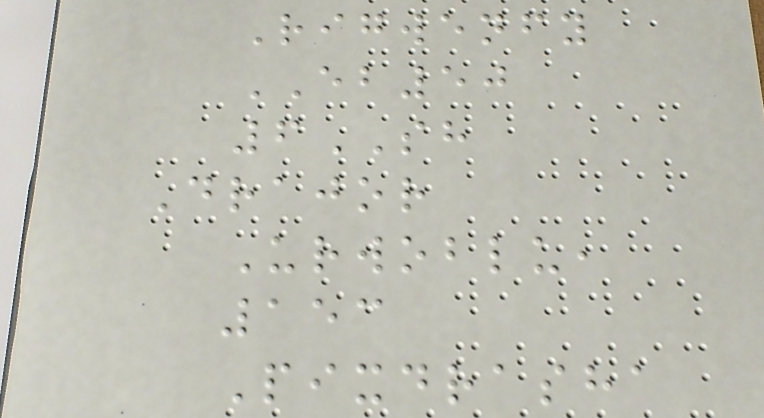Rigwenfy
EB50
6SH
Drajor
Urwoblu,
153
Pixdrasha
